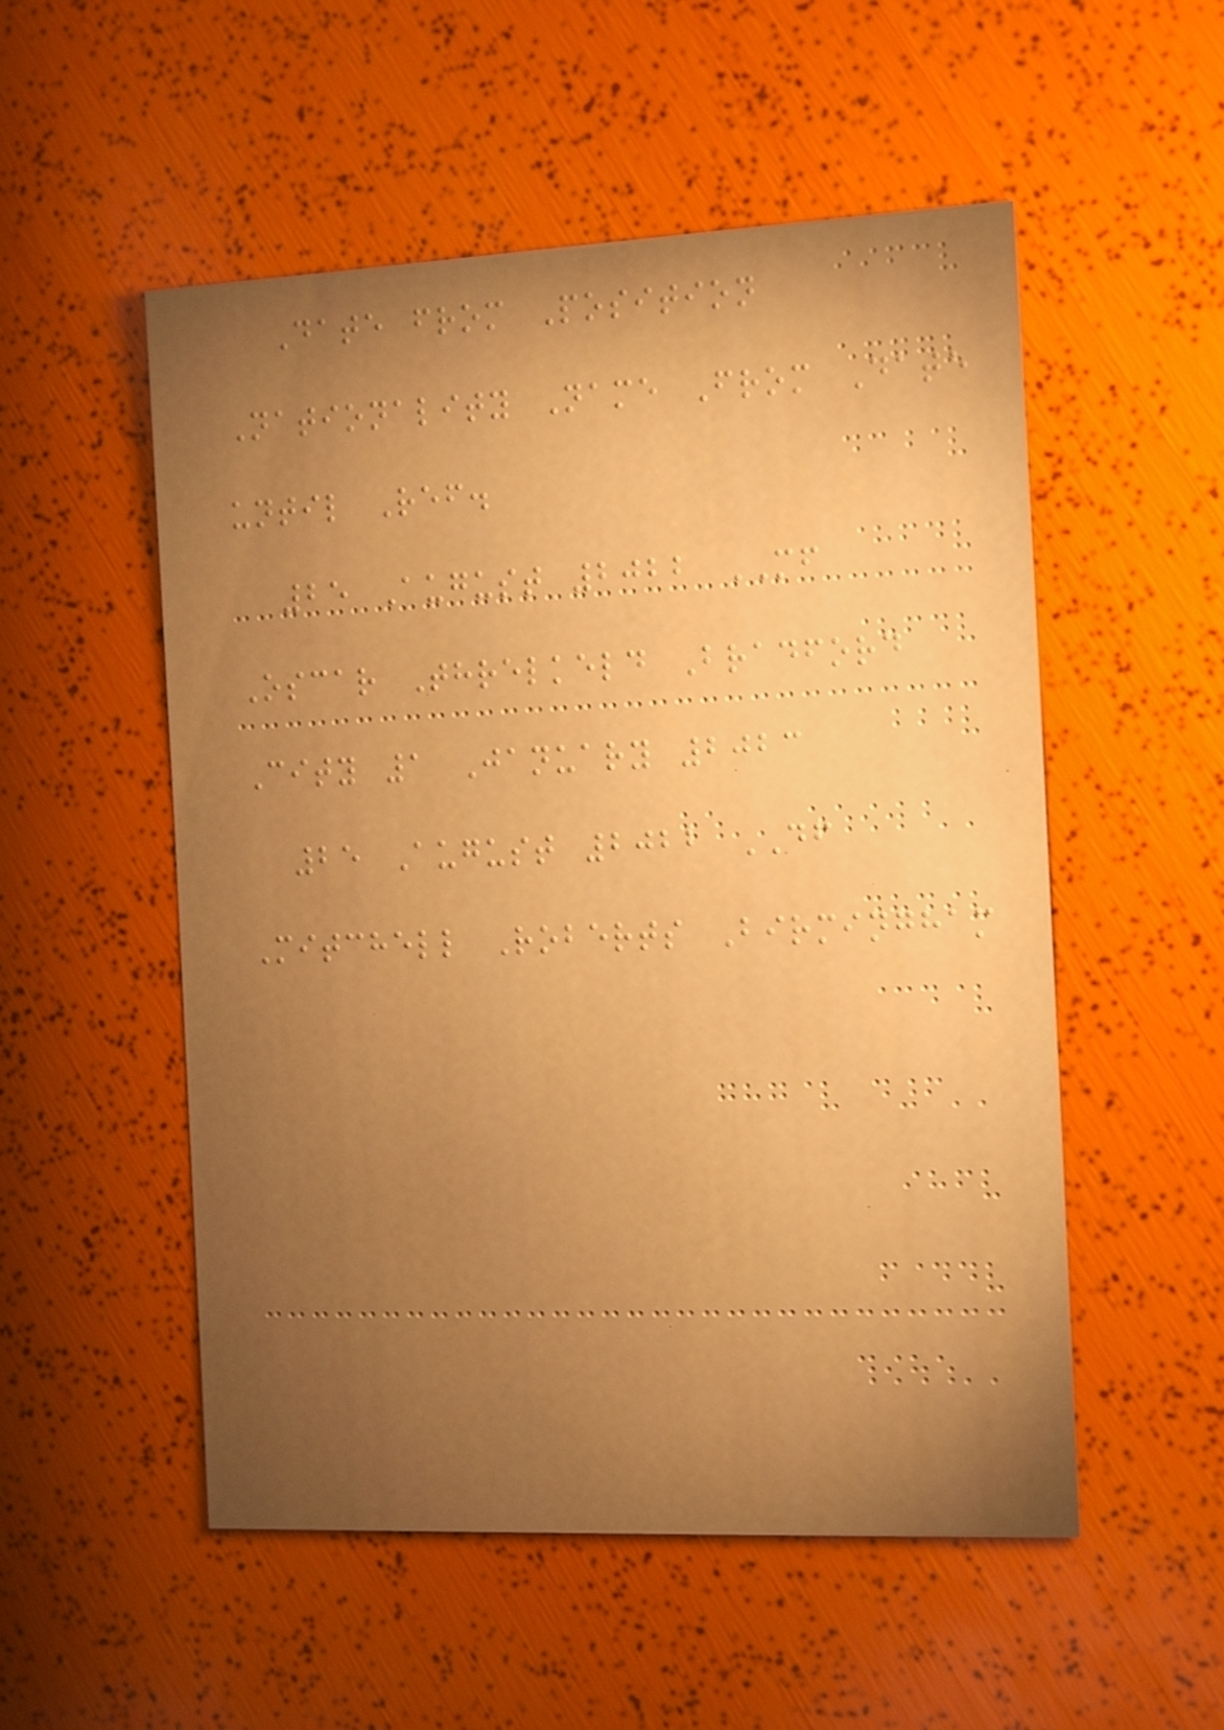Date from Position
Nationality Name From Date
until Ref.
25 August 2022 MF
Oscar Threlkeld Bradford
City 1 January 2023
25 August 2022 DF
Mitchell Roberts Birmingham
